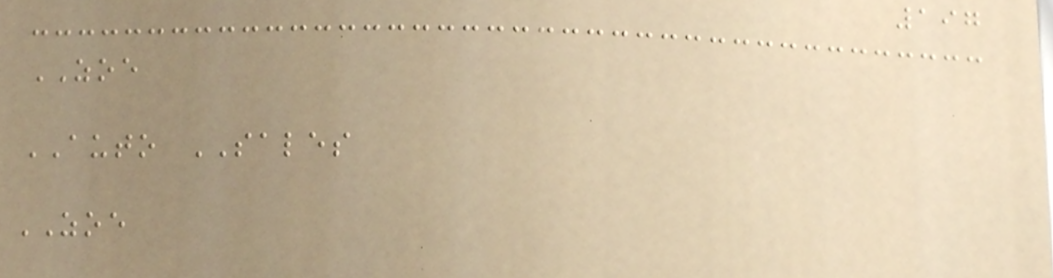197
ZOE
AUTO SALES
ZOE
